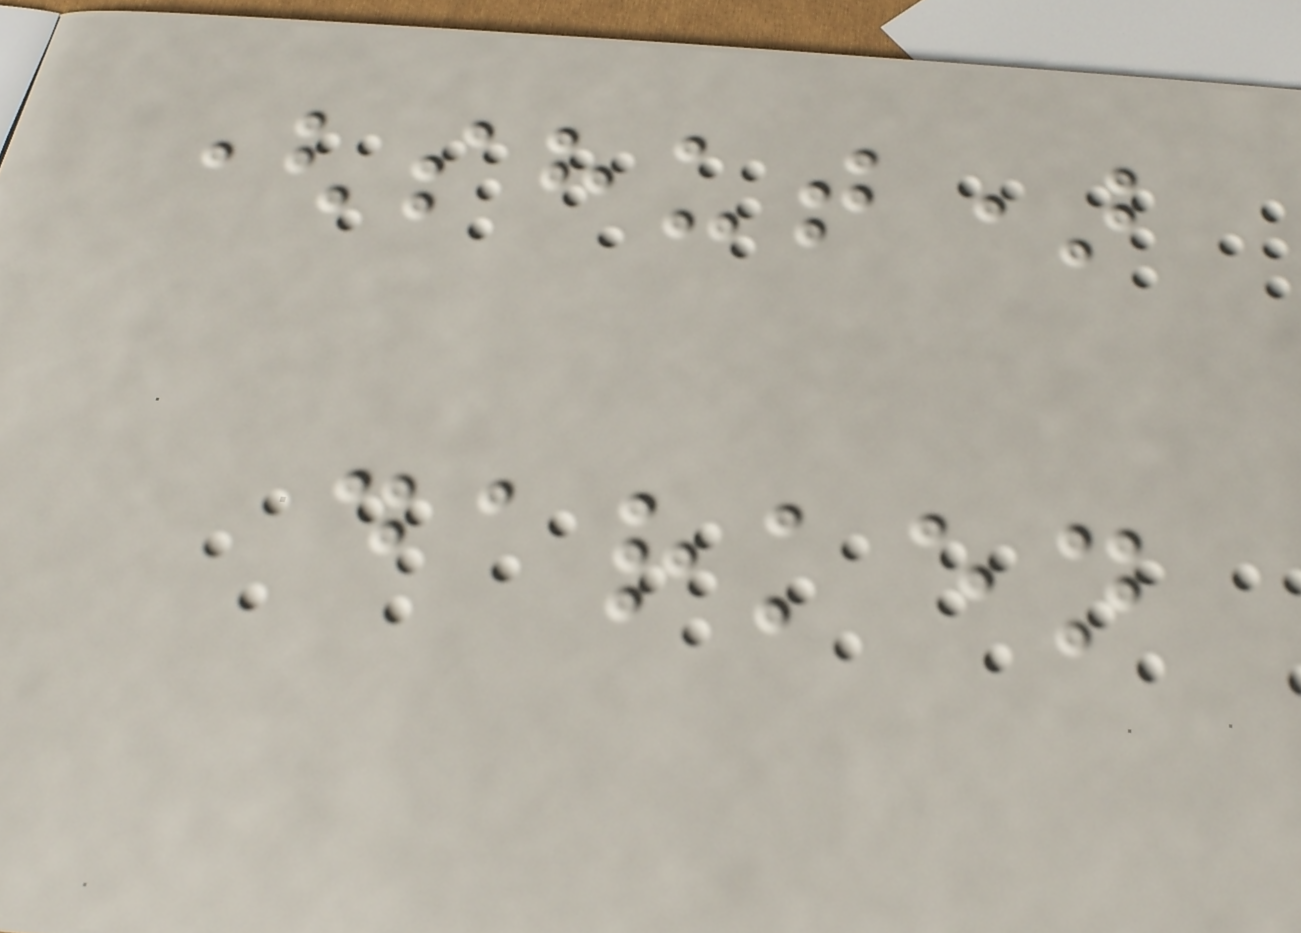(shut)
darken
